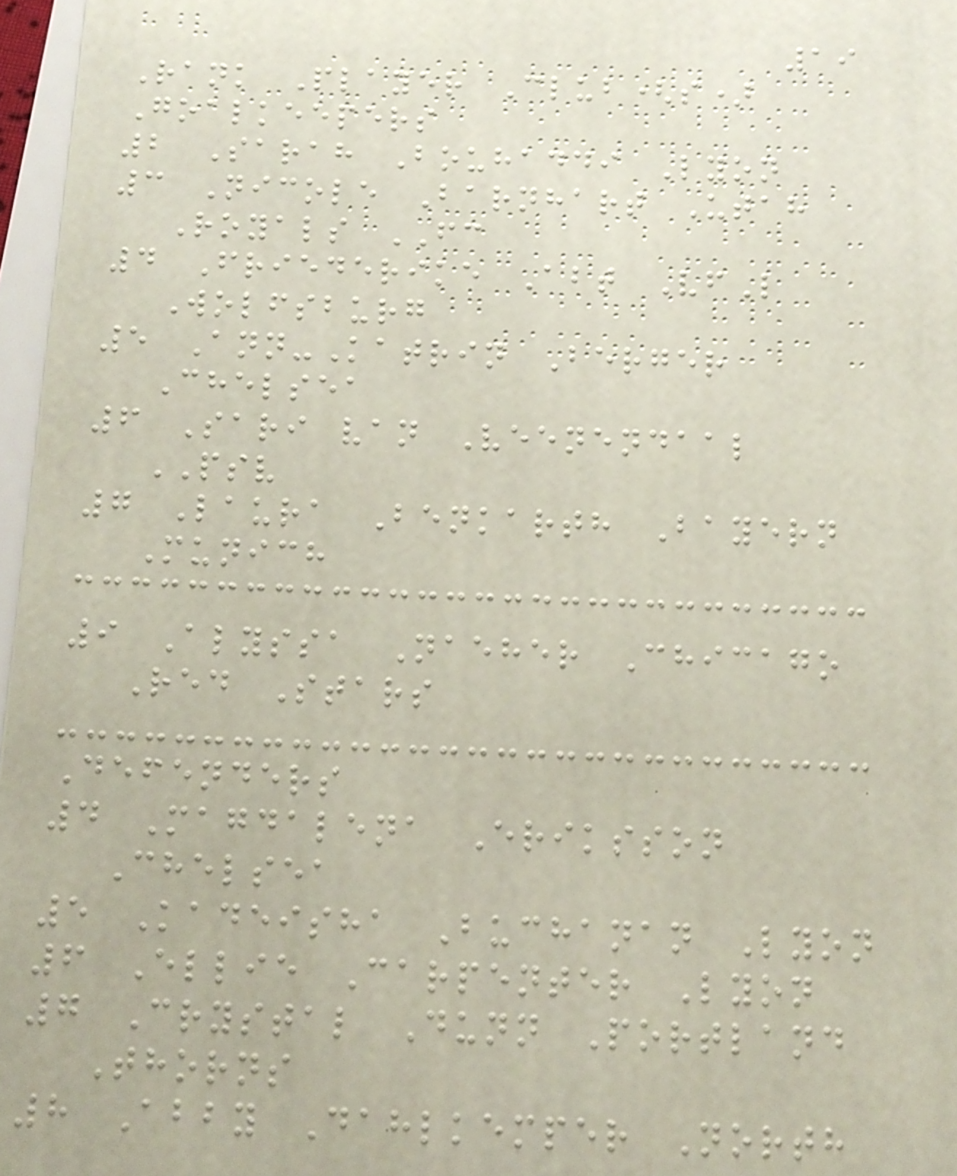19
Rank Player Club(s)
Goalkeepers
2 Sarah Bouhaddi Lyon
3 Nicole Barnhart Utah
Royals FC
4 Friederike Abt VfL
Wolfsburg
5 Ann-Katrin Berger
Chelsea
6 Sari van Veenendaal
PSV
7 Laura Benkarth Bayern
Munich
9 Alyssa Naeher Chicago
Red Stars
Defenders
4 Magdalena Eriksson
Chelsea
5 Kadeisha Buchanan Lyon
6 Ellie Carpenter Lyon
7 Crystal Dunn Portland
Thorns
8 Abby Dahlkemper North
